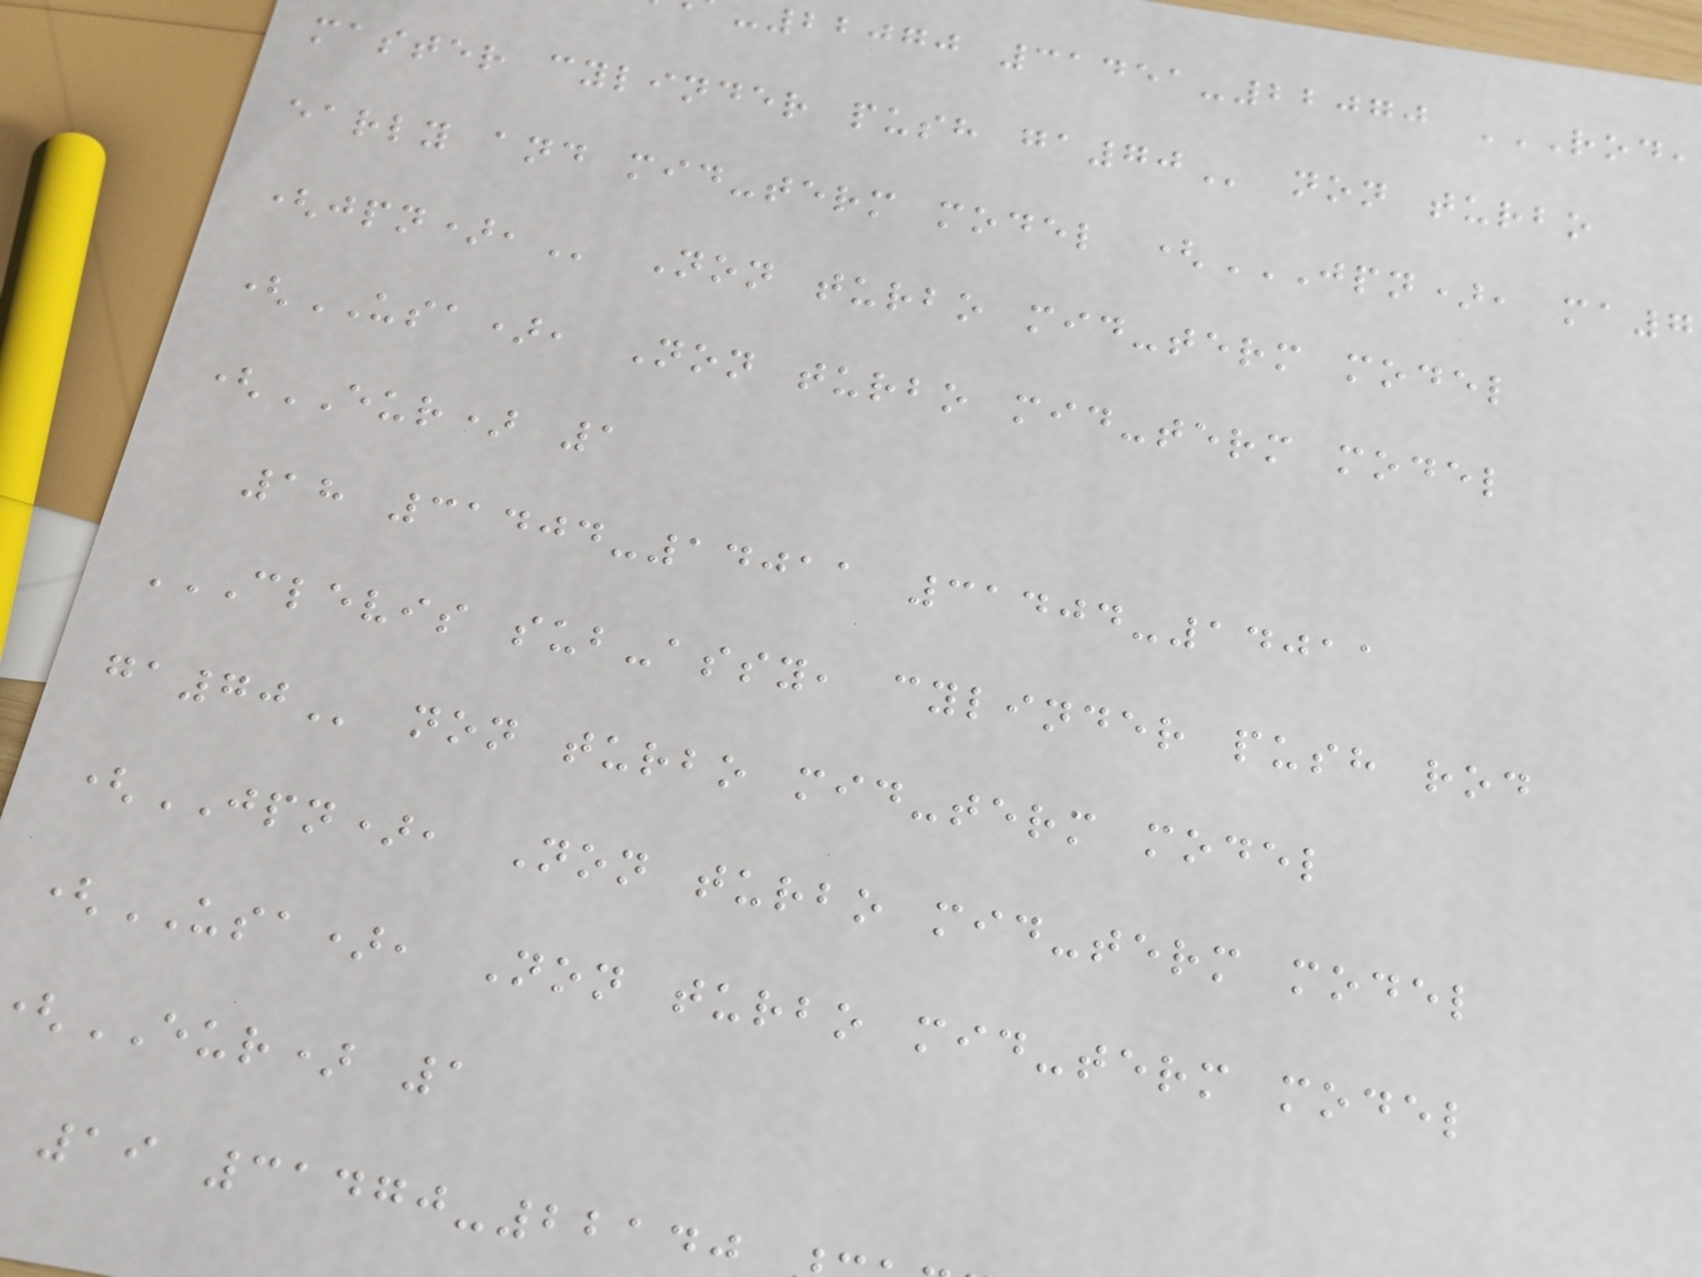master cylinder push
Non turbo mid-term model
(USA), Non turbo mid-term model
(EUR) 1
18 31404-14011 31404-14011
CLEVIS SUB-ASSY, CYLINDER PUSH ROD
non turbo mid-term model
(JPN), Non turbo mid-term model
(USA), Non turbo mid-term model
EUR) 1
19 31470-22140
